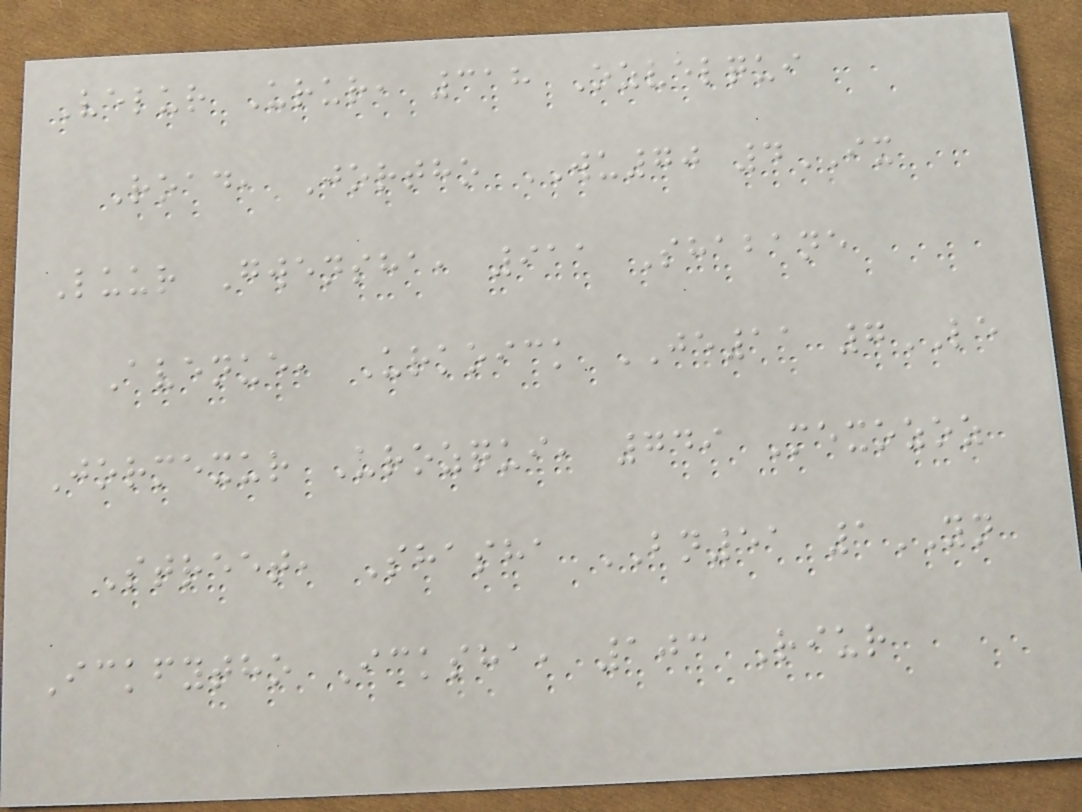Velur Urur, 318 Ozvelqui
Road, Jortho WU70 4IX
Luur Gwensha, 911 Shabane
Avenue, Urkoick JE11 7LE
Jormexur Urozqui, 749 Mexozoz
Street, Shasha BN51 1YN
Ickfytho Icksha, 103 Riur
